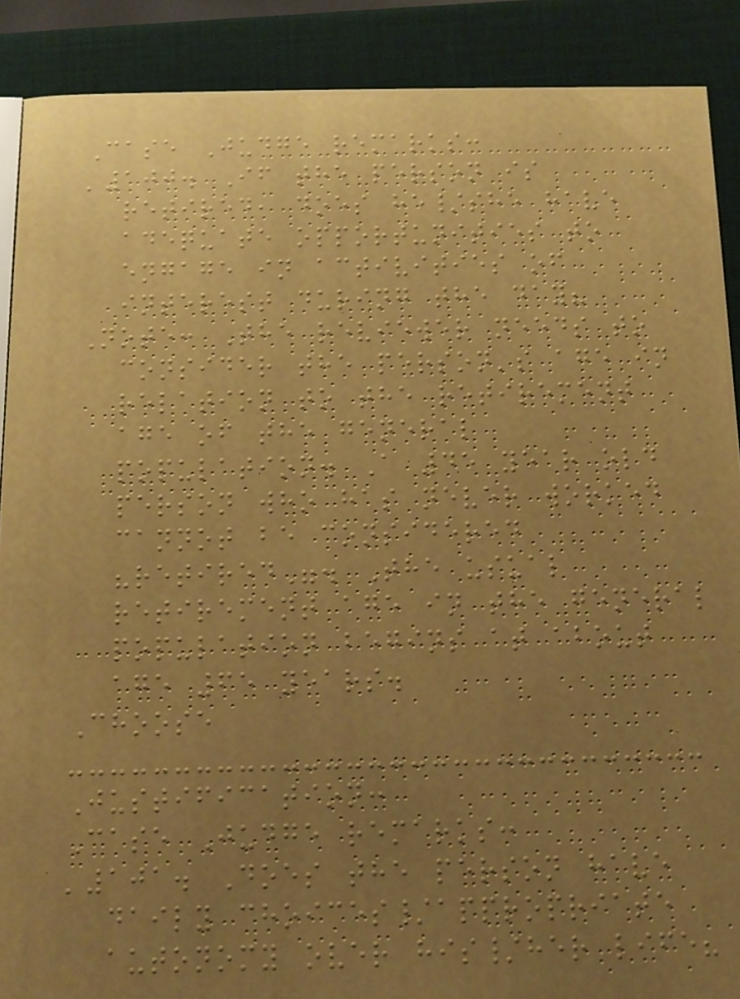Case Judge remarks:
'100. If the person is
retired, does he/she have
adequate opportunities to
engage in activities of
interest during the day?
Note: The reviewer needs to
consider the person's age in
relation to the retirement
age of the general
population. A 45 year old
person who has never worked
cannot be considered
"retired". The usual
retirement age in the general
population begins at about
age 65 years.
Choose
Justification:
Case Judge remarks:
'101. Does the person have
daily choices/appropriate
autonomy over his/her life?
